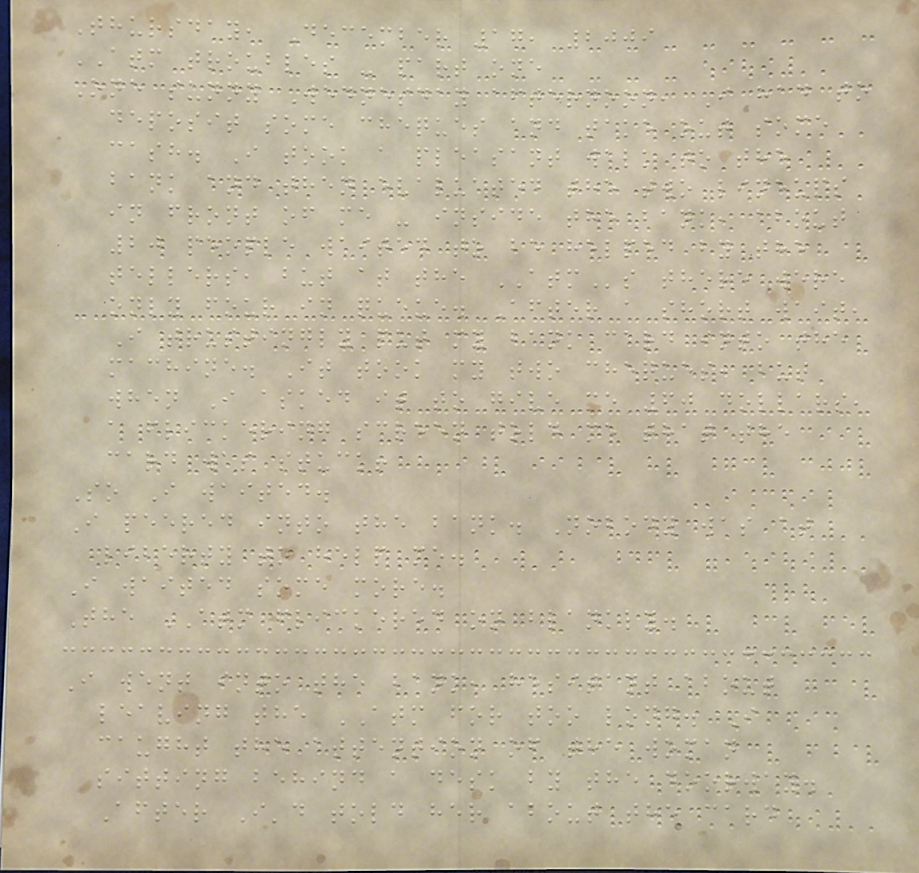Thursday, December 17, 2009
ATM troubles - part one
One sunny Wednesday afternoon, I had to
deposit some cheques and take out some
cash. I took a pleasant walk to the
bank and then evaluated the two lineups
in front of me - inside the bank, about
20 people waited to be helped by the
tellers, but at the ATMs there were
only four in queue. After a short wait,
I trustingly put my bank card into the
machine. It took my two cheques, but
when I asked it to give me 60 dollars,
a flickering screen told me that the
card was stuck!
So I waited.
I peered into the bank. Nobody was at
liberty to help me.
I waited some more.
The ATM flickered on blankly.
I went into the bank, hesitant about
leaving the ATM for too long. I
caught the attention of the woman
sitting behind a desk by the doorway.
After I'd told her about the card
